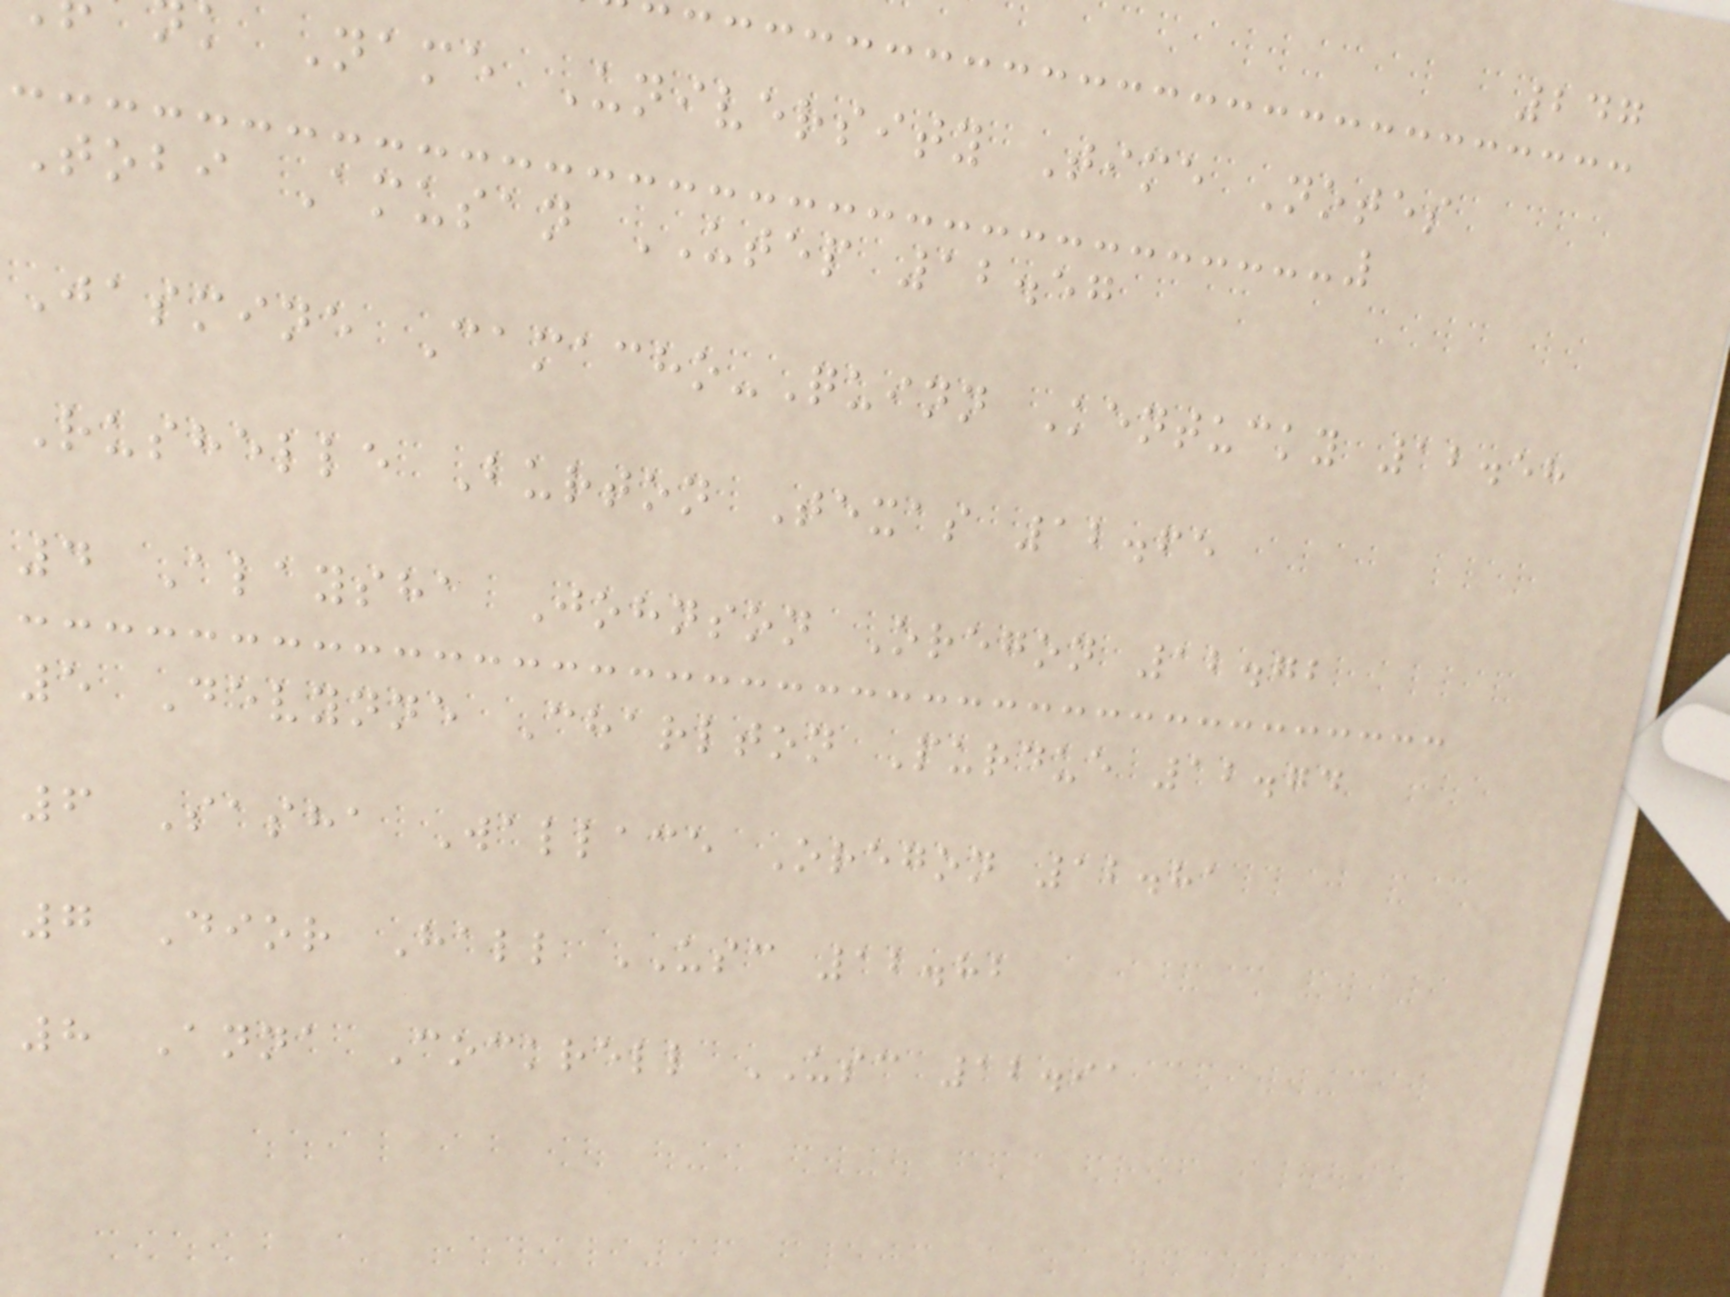247
k Name University Time Notes
Tobi Amusan UTEP 12.57
Jasmine Camacho-Quinn Kentucky 12.58
Rushelle Burton Texas 12.65
4 Alaysha Johnson Oregon 12.72
5 Devynne Charlton Purdue 12.74
6 Sasha Wallace Oregon 12.81
7 Dior Hall USC 12.82
8 Anna Cockrell USC 12.91
